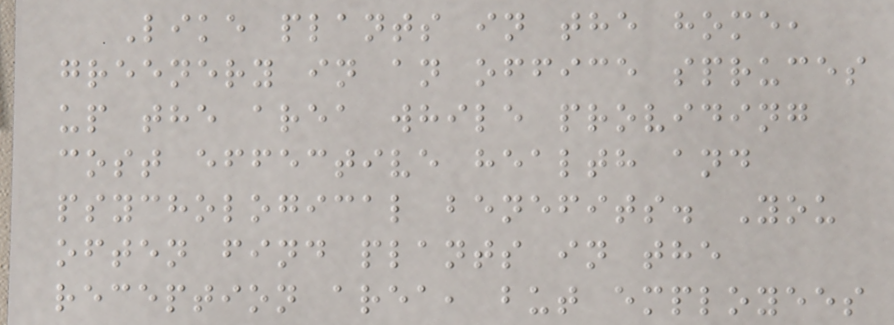Like plants in the home,
greenery in an office spruces
up the area while providing
cost effective health and
psychological benefits. You
often find plants in the
reception area, but employees
